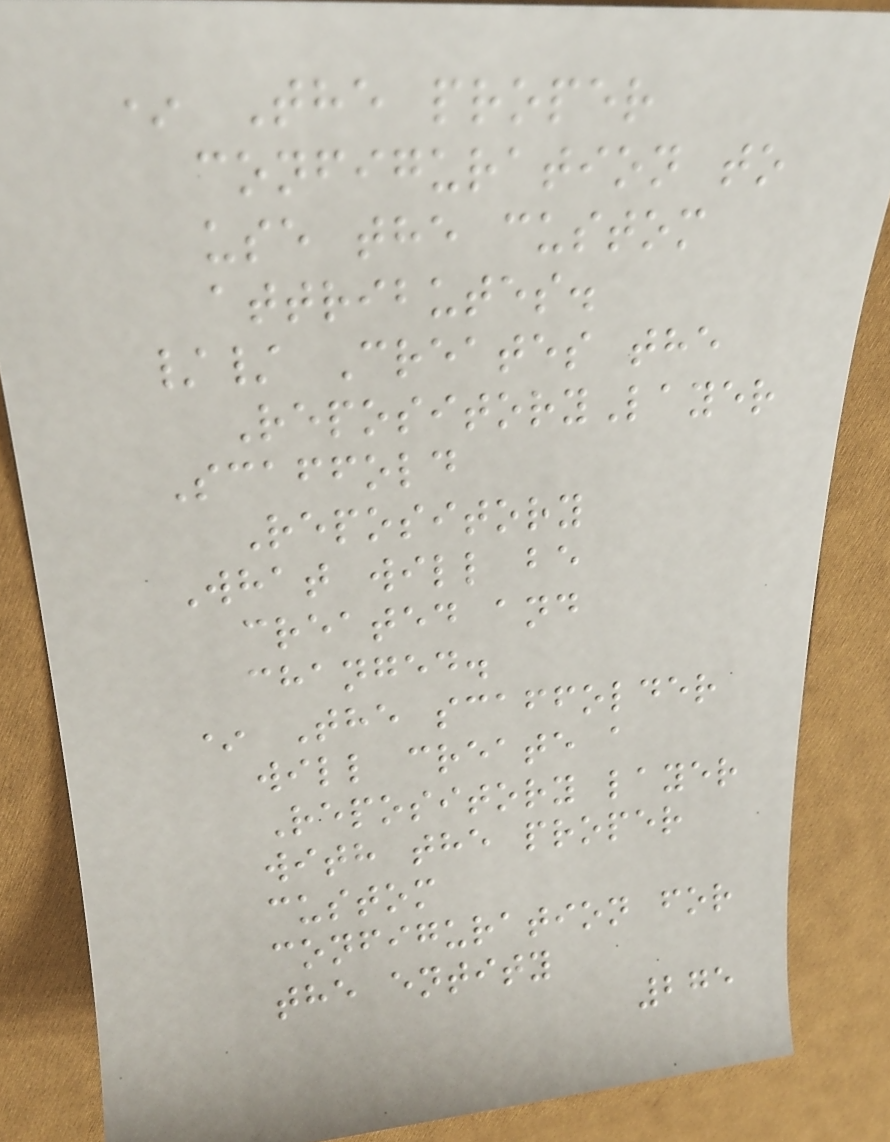* The proper
configuration to
use the custom
attributes.
// Creates the
RepositoryLayer
Scaffold
Repository
What will be
created and
changed.
* The scaffolder
will create a
Repository layer
with the proper
custom
configuration for
the entity
275
